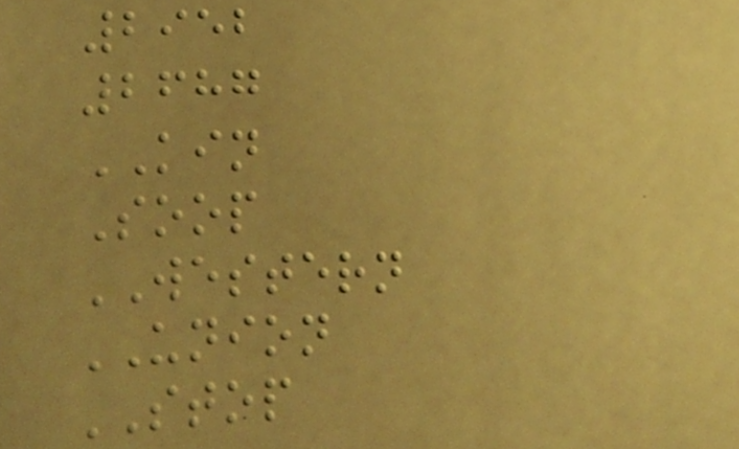2952
2687
KIN
Soop
WESTERN
UNION
STOP
